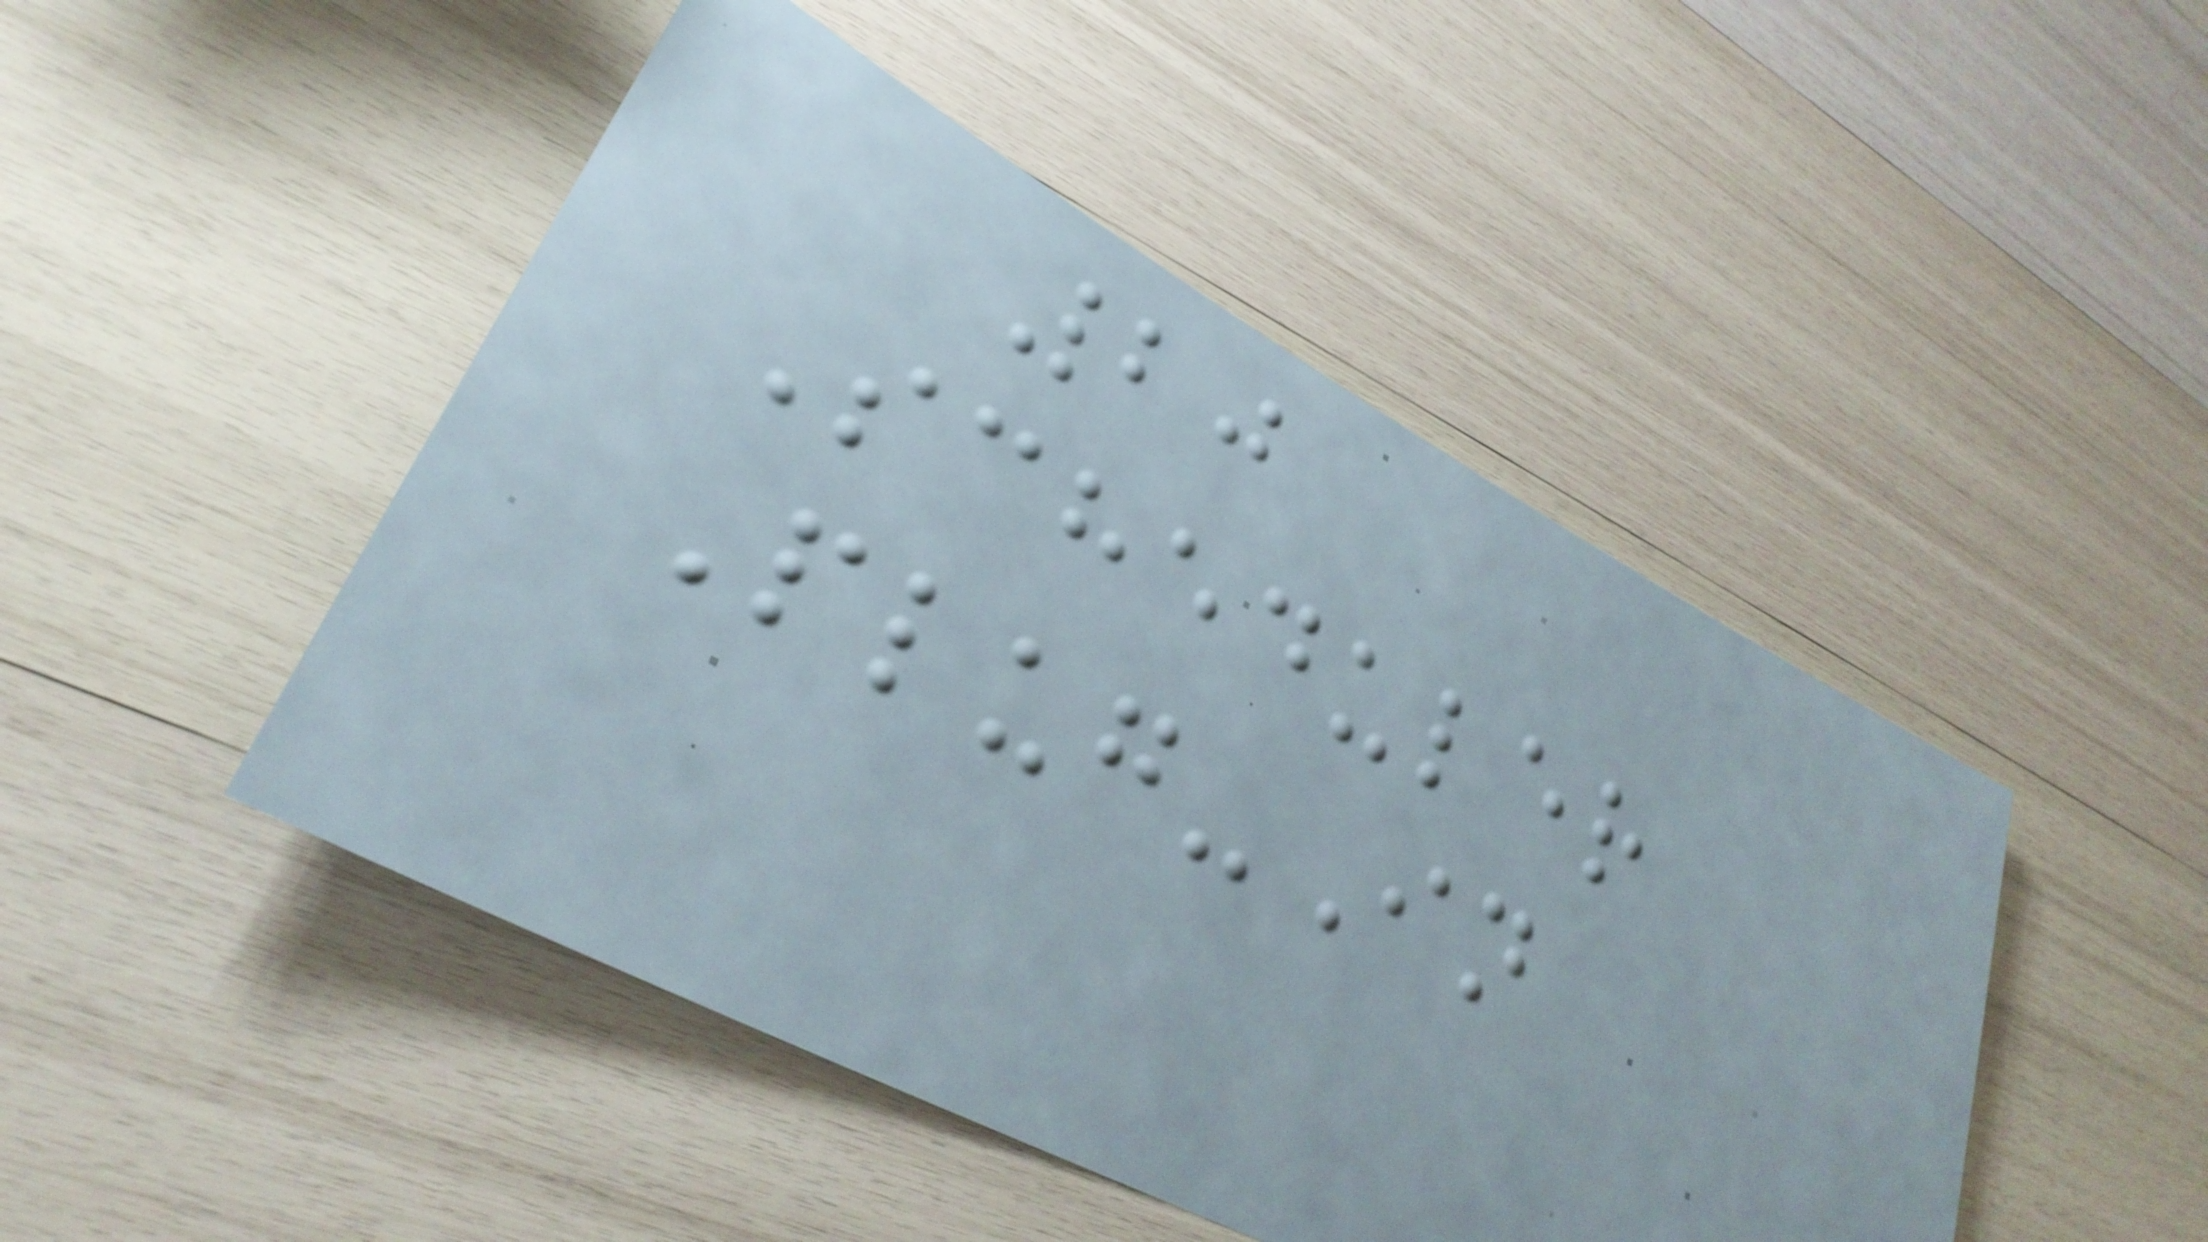20
Scheduler
Plug-In
